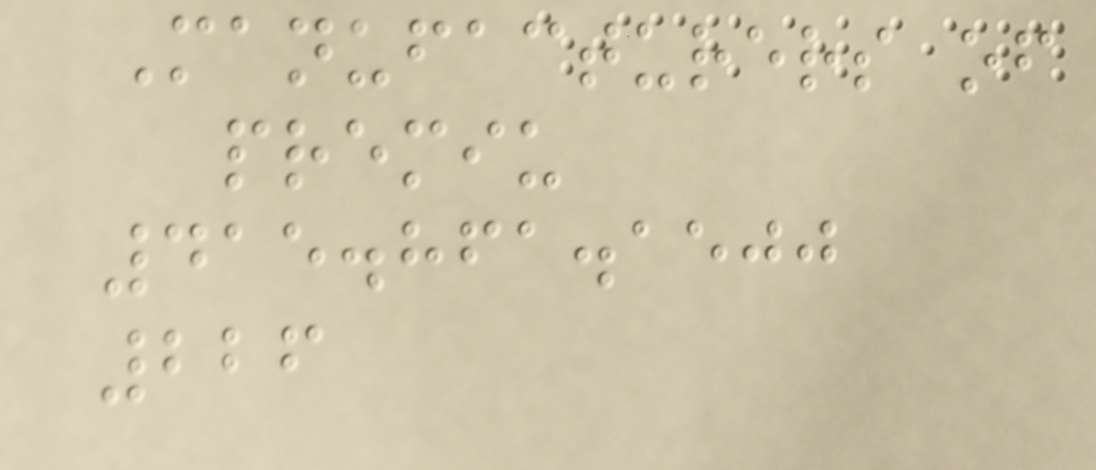Manufacturers of
premiu
415.861.1500
226
